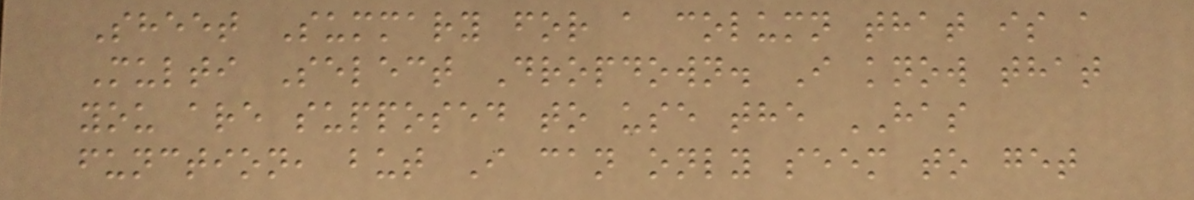Sheet Summary for a column that is a
Multi Select Dropdown. I know that
you are supposed to use the HAS
function, but I can only seem to get
